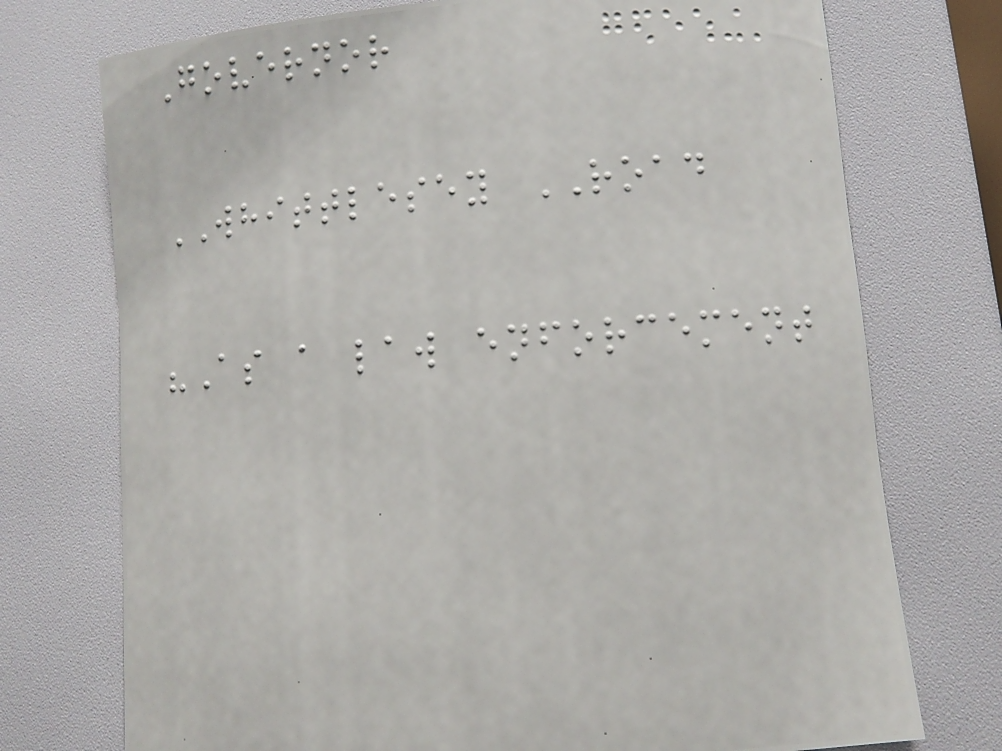Governor
WHITTLESEY ROAD
"As a law enforcement
